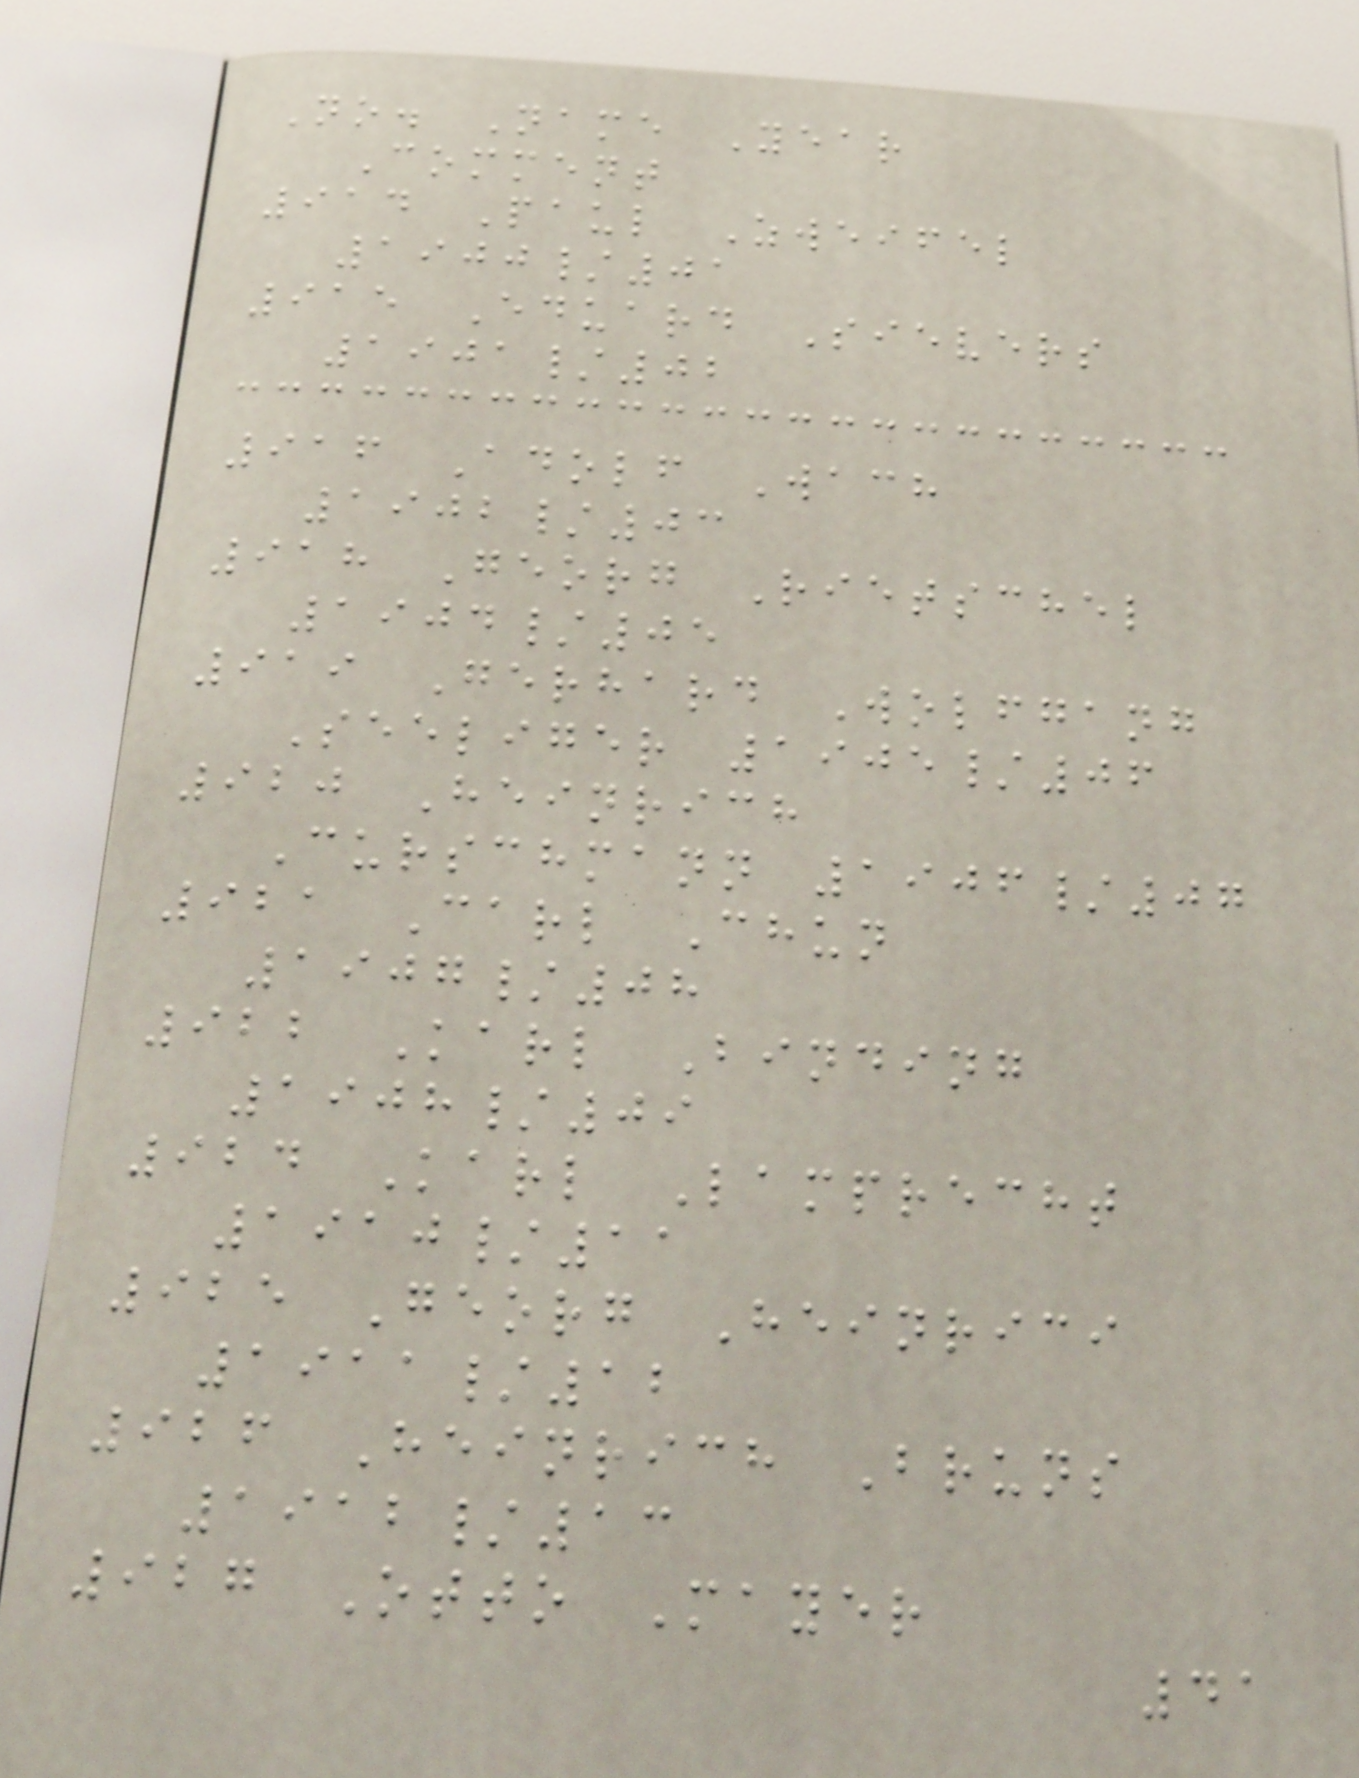No. Name Year
Comment
914 Paul Zweifel
1900/01
915 Eduard Sievers
1901/02
916 Adolf Wach
1902/03
918 Georg Rietschel
1904/05
919 Gerhard Wolfgang
Seeliger 1905/06
920 Heinrich
Curschmann 1906/07
921 Carl Chun
1907/08
922 Karl Binding
1908/09
924 Karl Lamprecht
1910/11
925 Georg Heinrici
1911/12
926 Heinrich Bruns
1912/13
927 Otto Mayer
41
